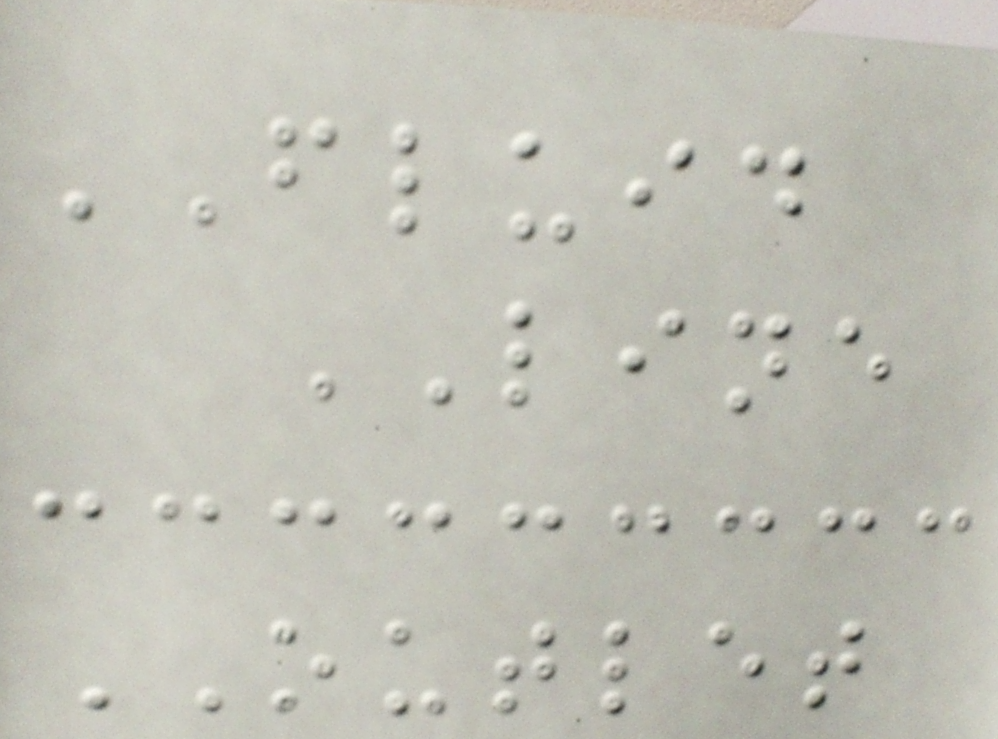FLUID
LINE
OUTLET
